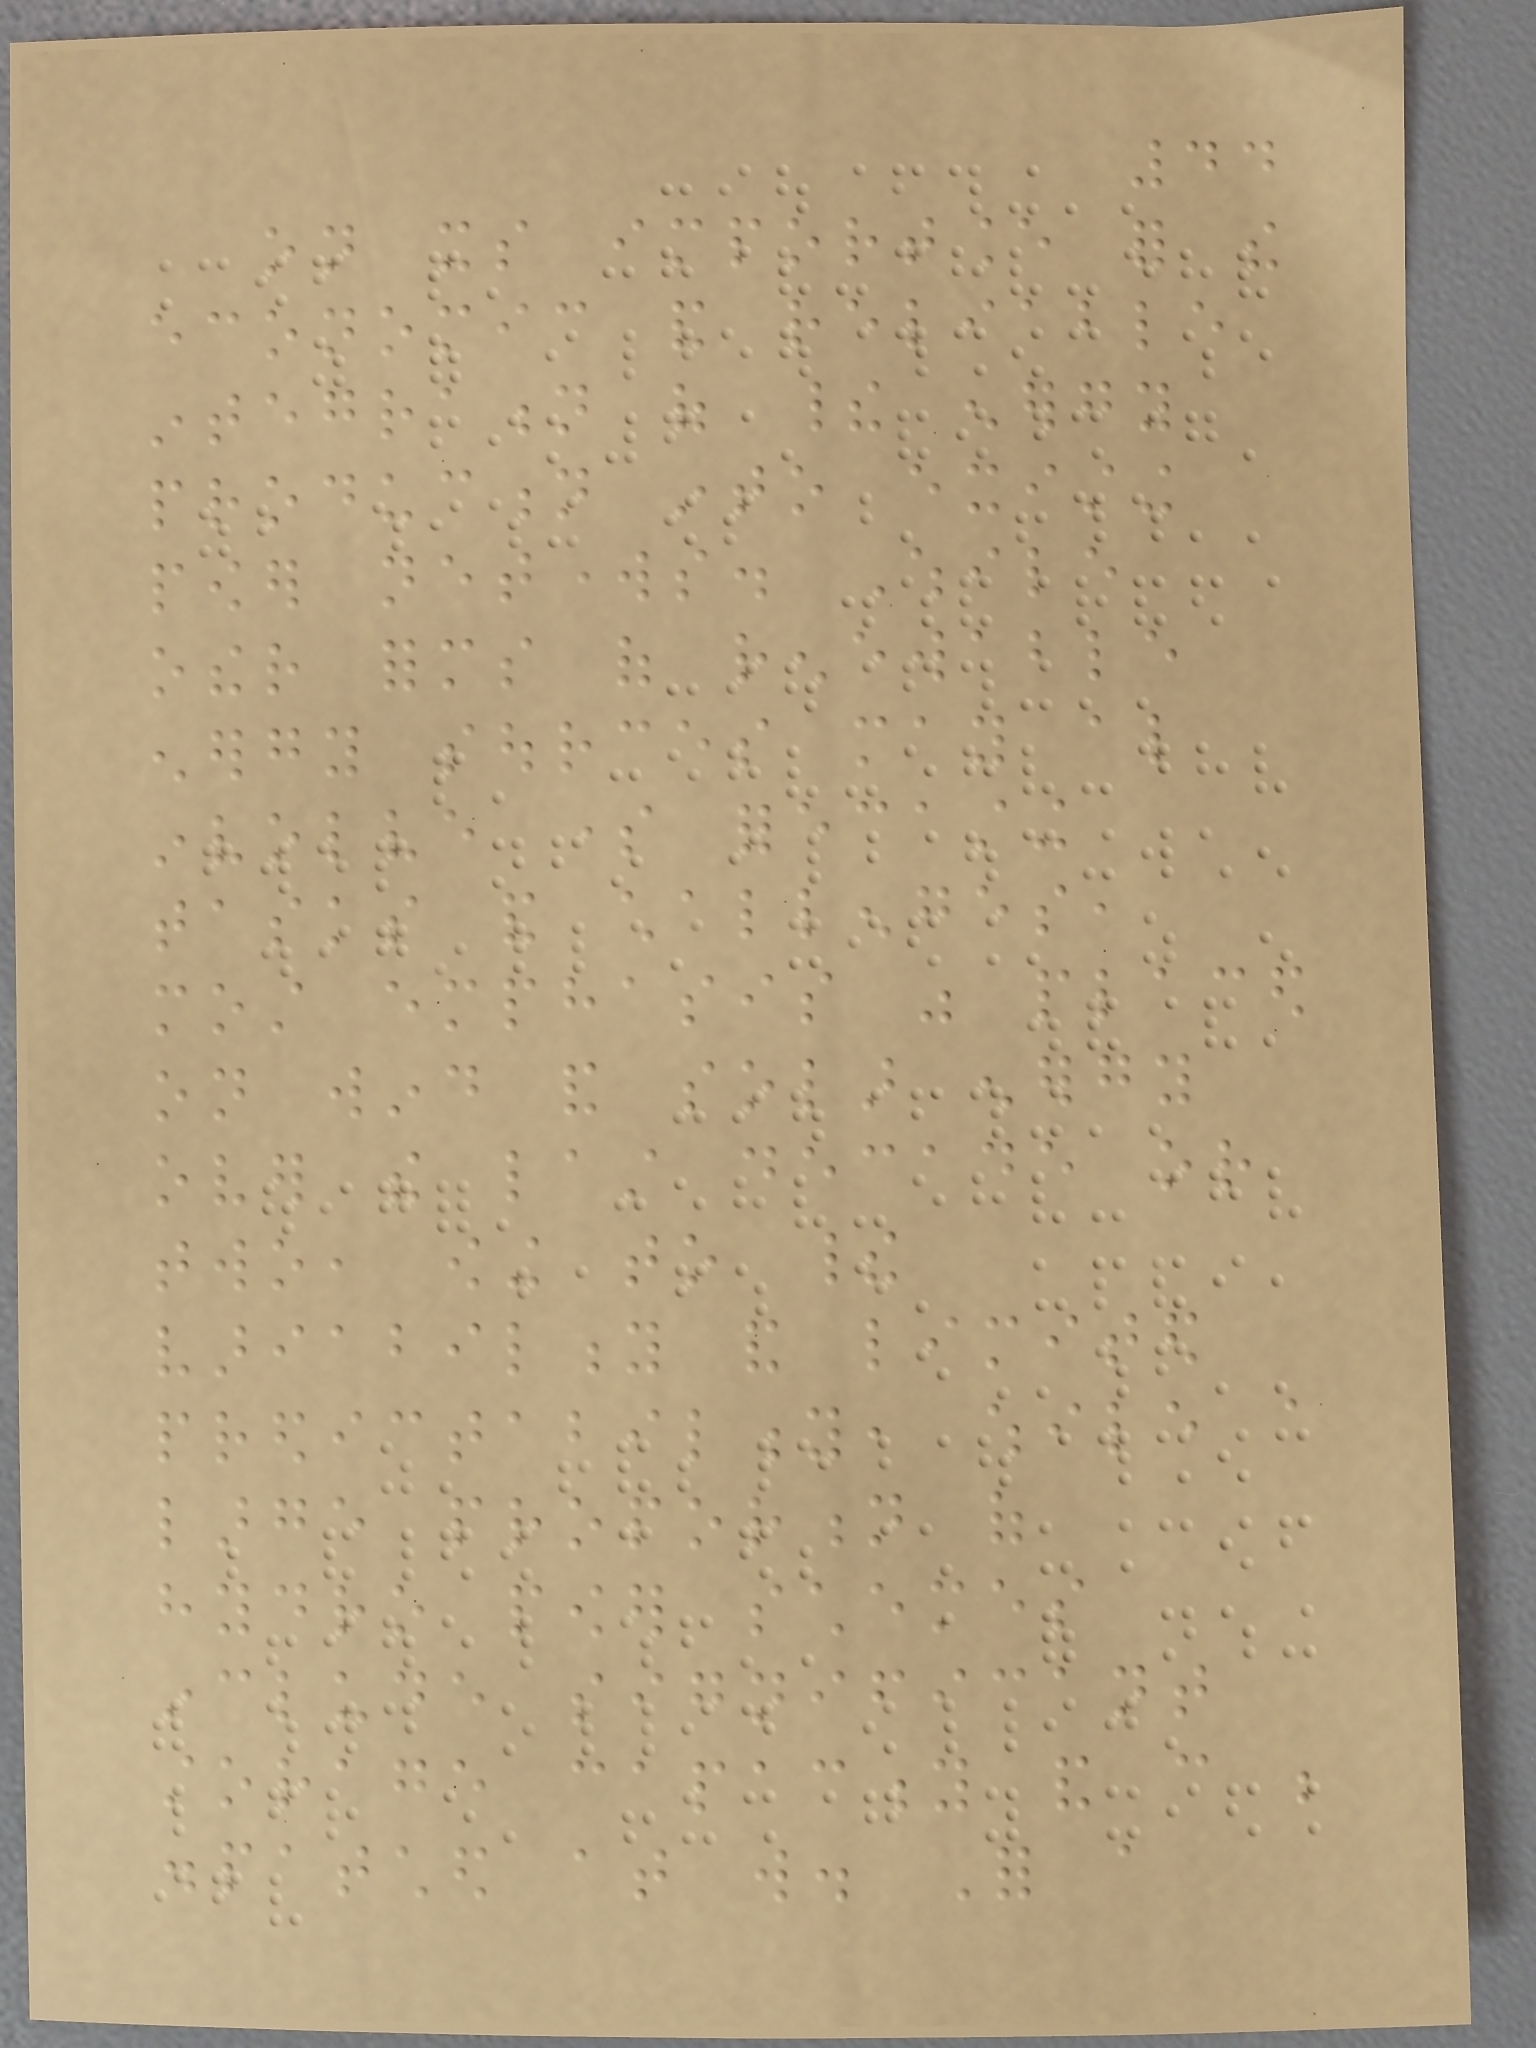44
on its importance for the
economic and reliable
integration of their energy
production into existing
power networks. While
other forms of renewable
energy sources may also
involve some forecasting
tasks and challenges,
most emphasis was placed
on wind and solar energy
over the last decade or
two, owing to their
variability and limited
predictability, while a
large proportion of
hydro power schemes
include significant
storage capacity and can be
dispatched at will. For a
